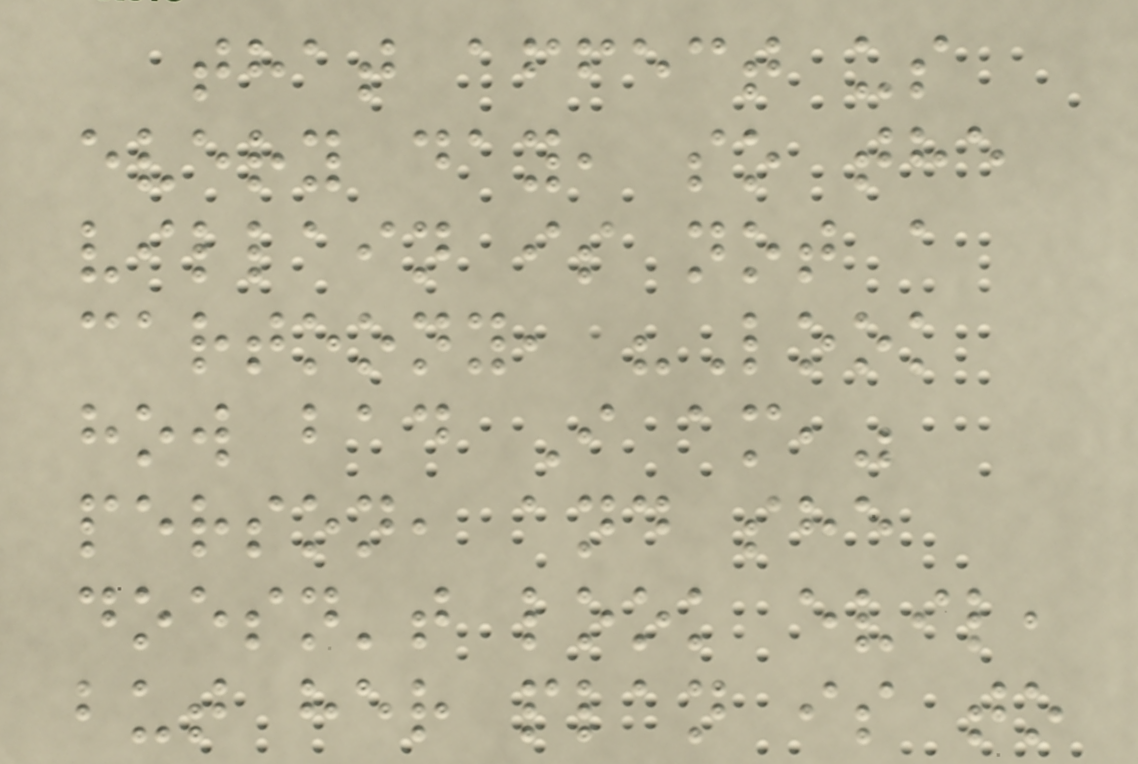that affect us
every day, so the
villain is not a
cartoony, "Look
how bad I am,"
person, and she
doesn't look evil,
but her plan is to
